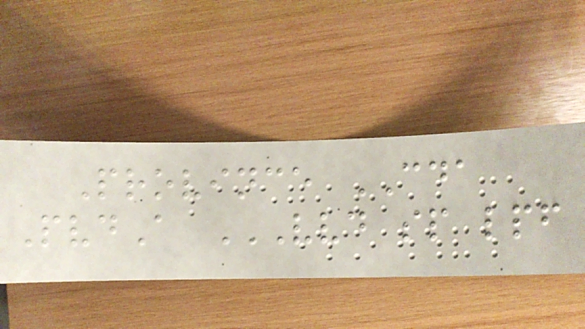Province CDA
PvdA VVD SP LPF
